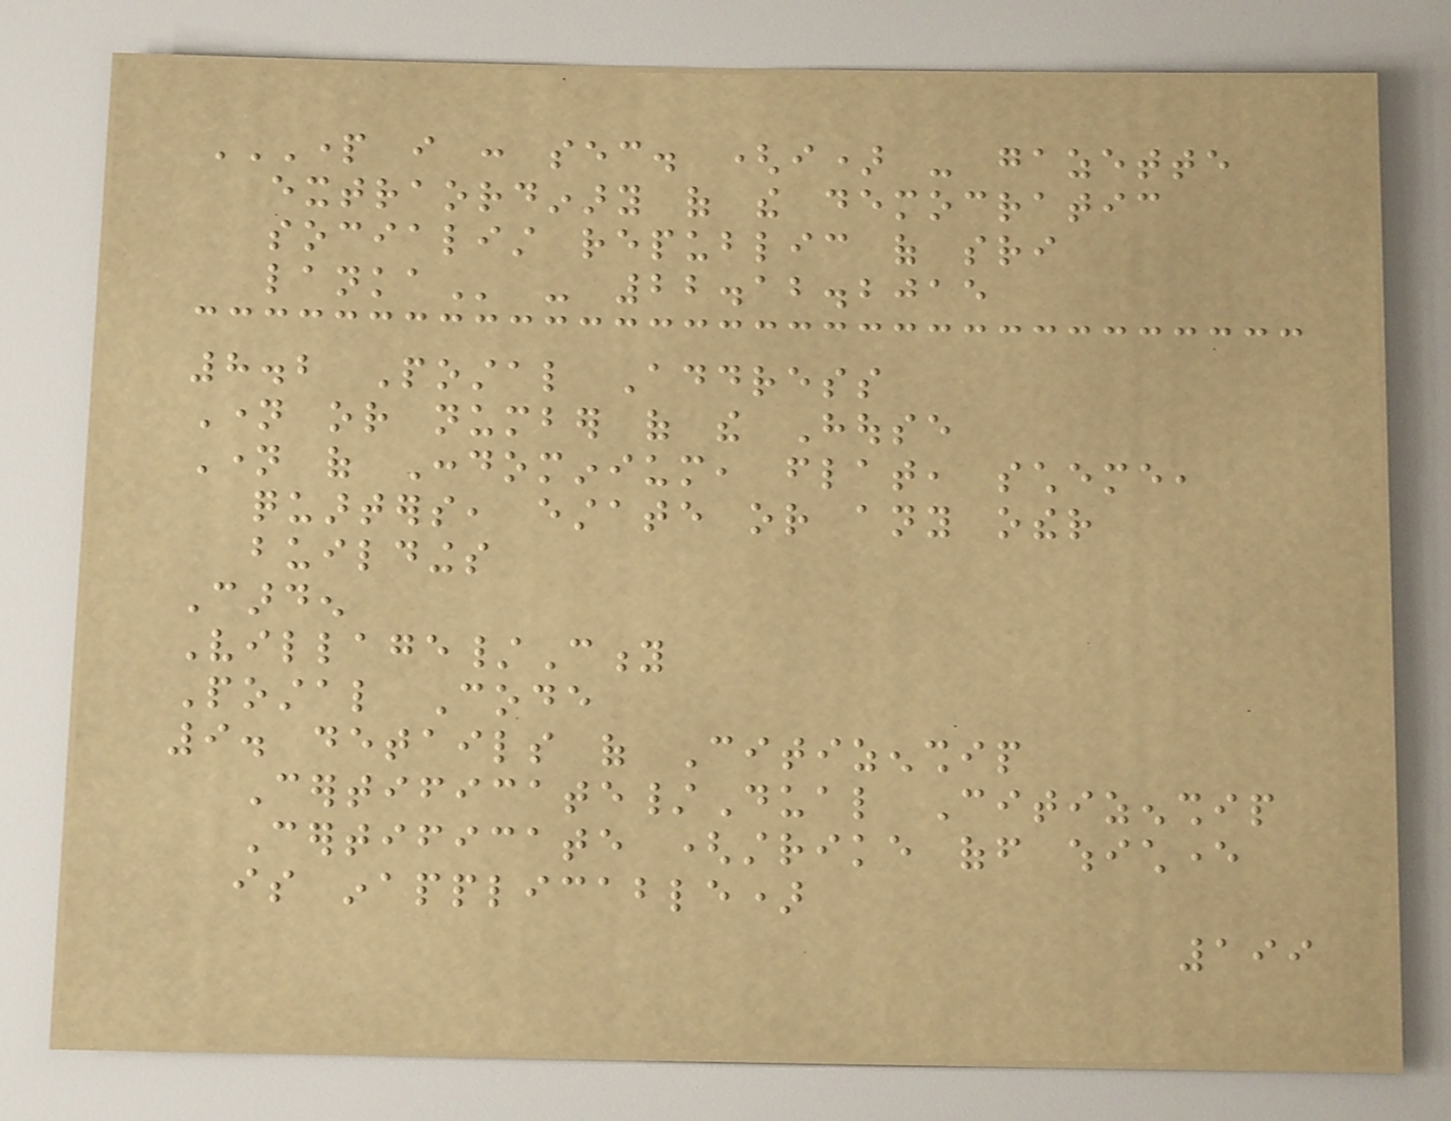PART I : SEC. (I) - GAZETTE
EXTRAORDINARY OF THE DEMOCRATIC
SOCIALIST REPUBLIC OF SRI
LANKA - 22.12.2015
8.2 Postal Address
Name or number of the House
Name of Condominium, flat, scheme,
quarters, estate or any other
buildings
Carden
Village/City
Postal Code
9. details of Citizenship
Certificate/Dual Citizenship
Certificate (strike off whichever
is inapplicable)
199
